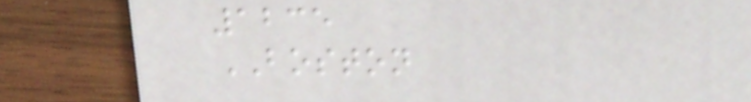1235
BOSTON
